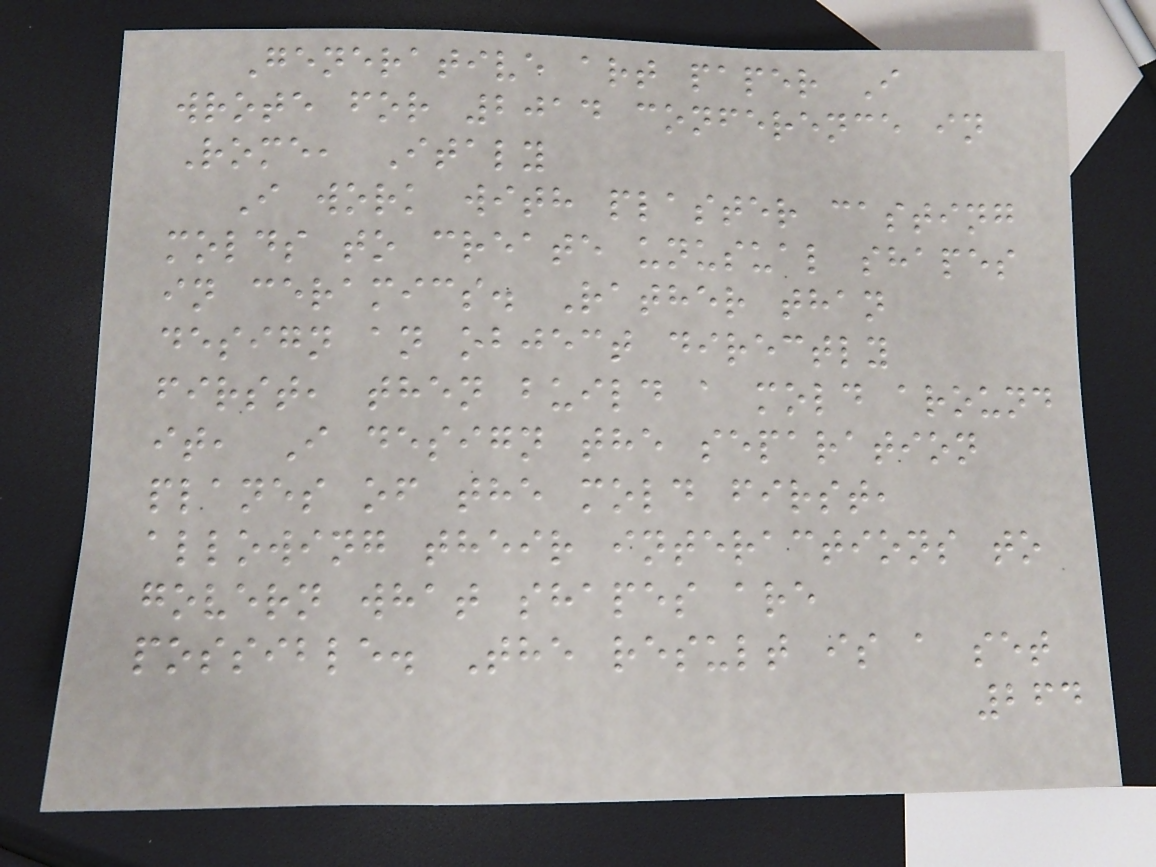Generative art paper I
wrote for 2014 conference in
Rome, Italy
I work with plaster casting
molds to create unusual shapes
in ceramics. Rather than
design an object directly
first, then build a mold around
it, I design the separation
planes of the mold first,
allowing their interactions to
govern what shapes are
possible. The result is a set
264
